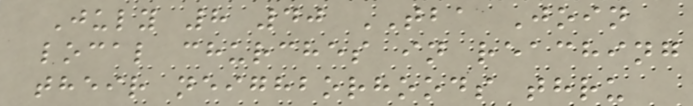July 8 40 TBA Join
local churches in reaching
their neighborhoods thru
